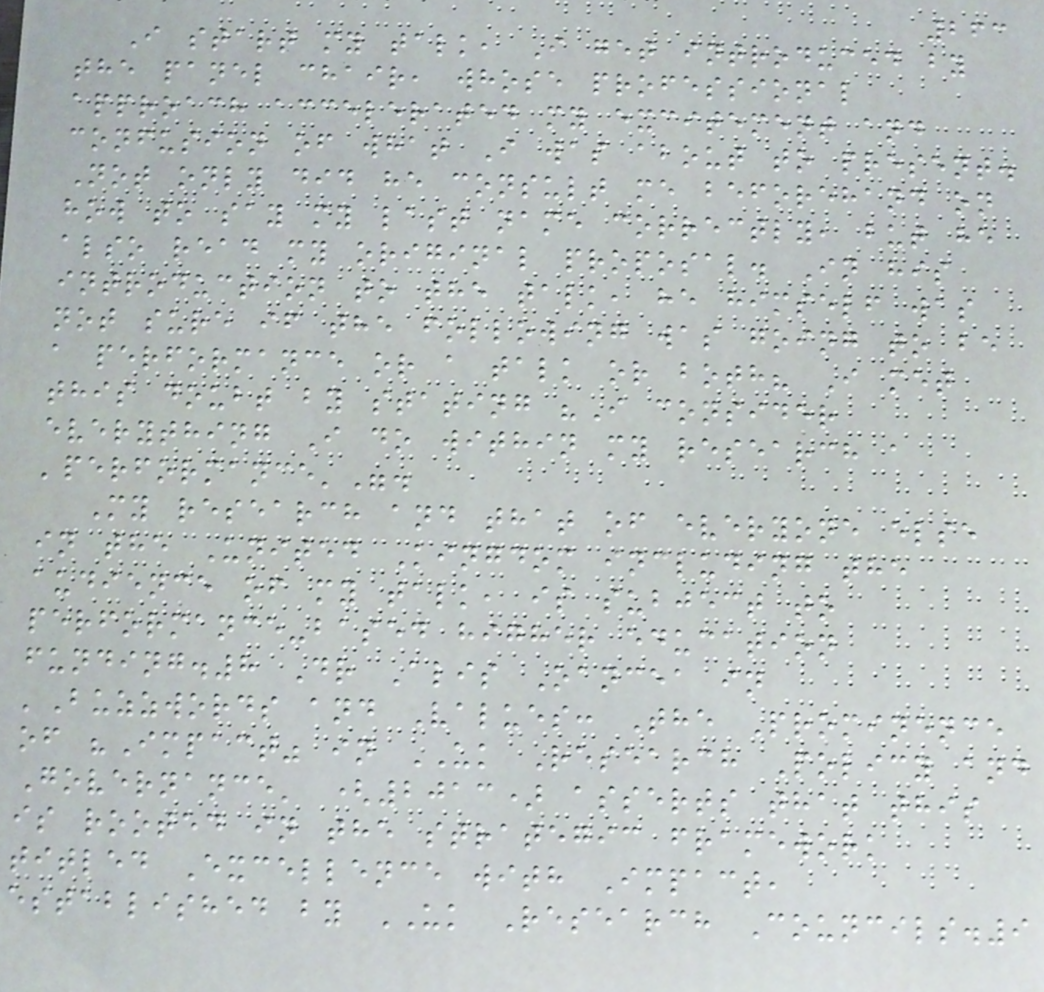263
I start my talk, I get introduced by
the panel chair, whose professional
approach accelerated my excitement and
confusion of what I was about to present.
Not only did he consult me beforehand on
how to say my last name correctly, but he
also read my original proposal. In his
introduction to the talk, he himself was
not sure if the following was going to be
a performance or a talk or both? I met
this doubt by stating "I consider
everything I do within my research a
'performance'".
My research and that of everyone else
in the United Kingdom including the
audience of my talk, is subject to
performance-based higher education
funding.8 Dr Alis Oancea in
'Buzzwords and Values: The Prominence
of "Impact" in UK Research Policy and
Governance' (2013) asserts that this
is rooted in the strategic framework
titled Excellence with Impact,
established by UK Research Councils.9
